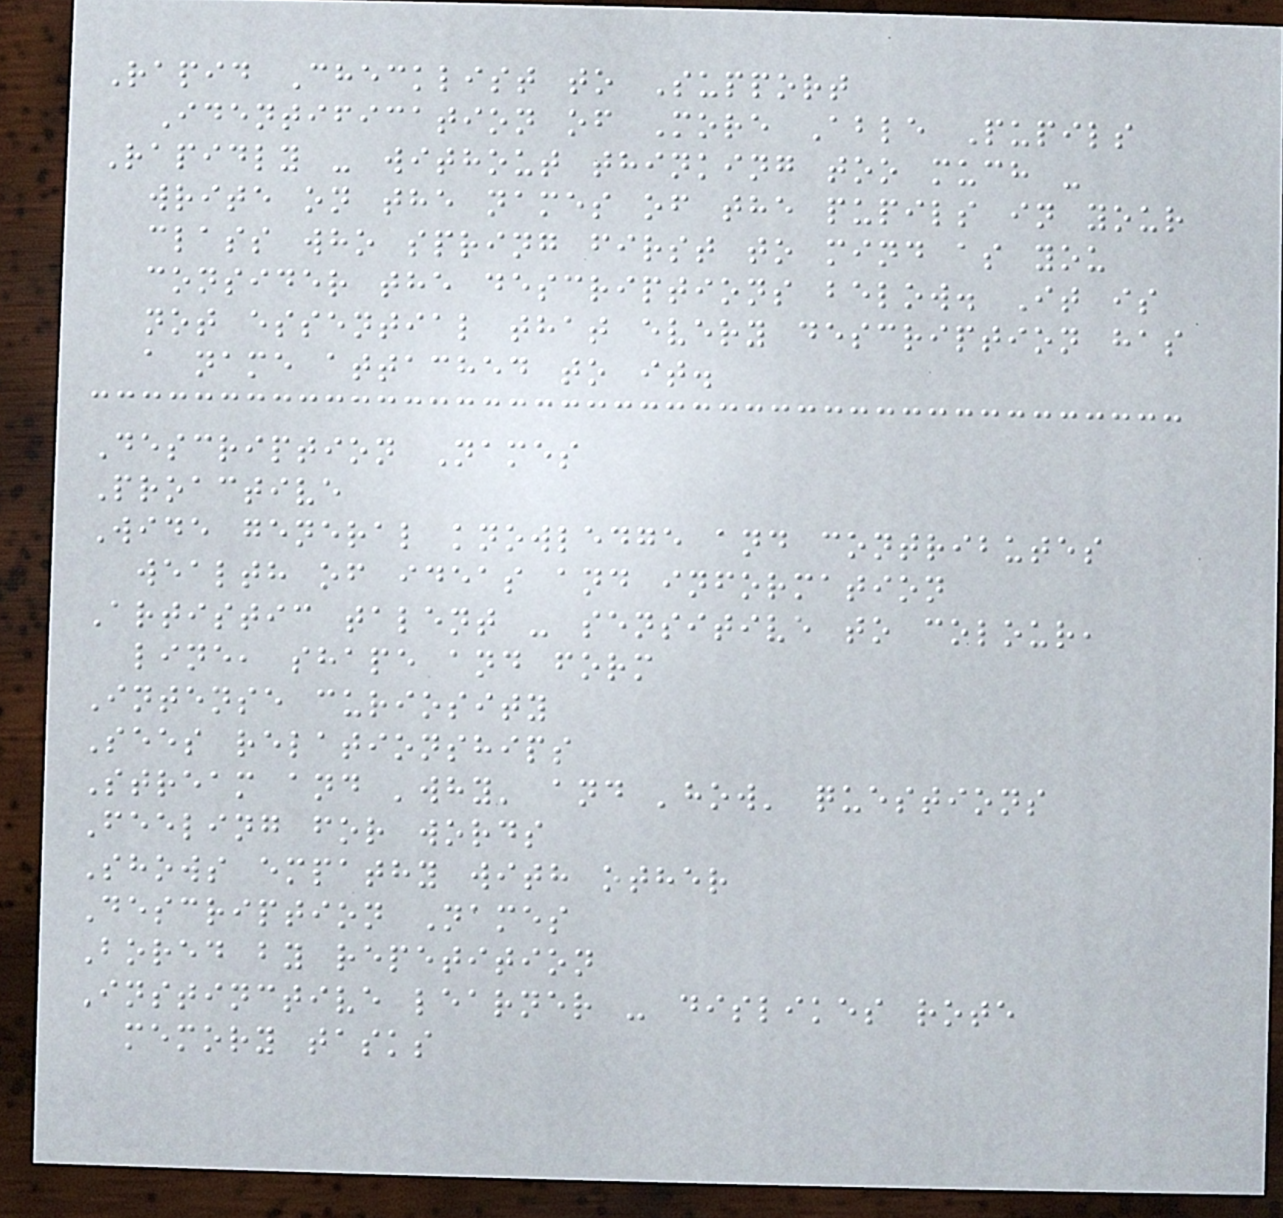Rapid Checklist to Support
Identification of More Able Pupils
Rapidly - without thinking too much -
write on the names of the pupils in your
class who spring first to mind as you
consider the descriptions below. It is
not essential that every description has
a name attached to it.
Description Names
Proactive
Wide general knowledge and contributes
wealth of ideas and information
Artistic talent - sensitive to colour,
line, shape and form
Intense curiosity
Sees relationships
Stream and 'why' and 'how' questions
Feeling for words
Shows empathy with other
Description Names
Bored by repetition
Instinctive learner - dislikes rote
memory tasks
